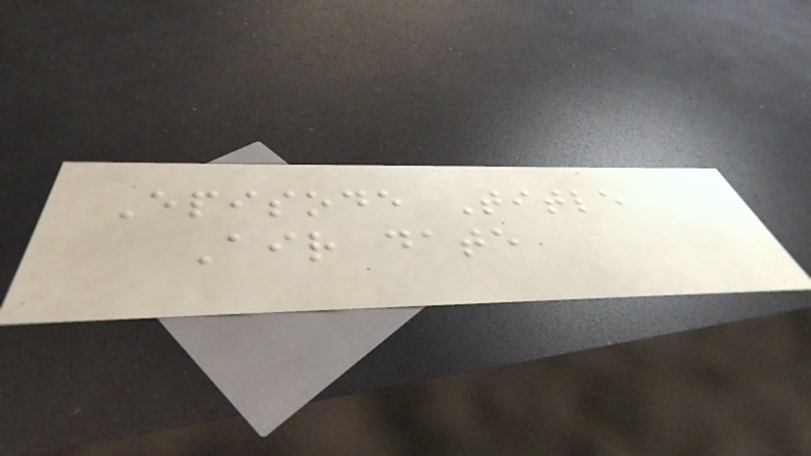Episode Title
Air date
